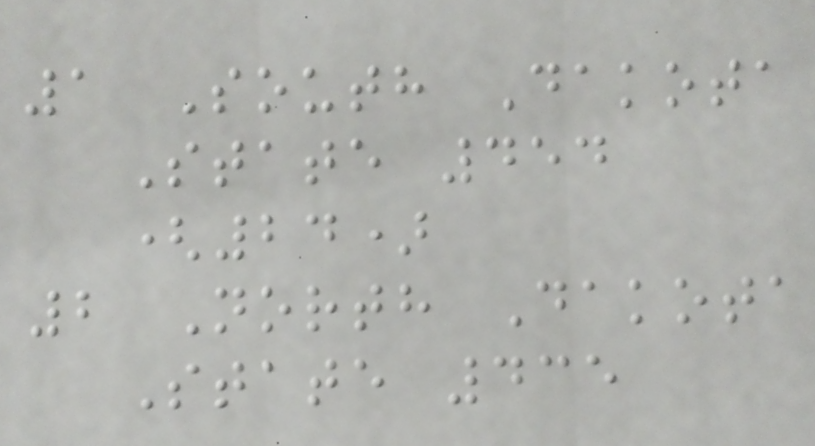1 South Dakota
State 454
(24)
2 North Dakota
State 435
